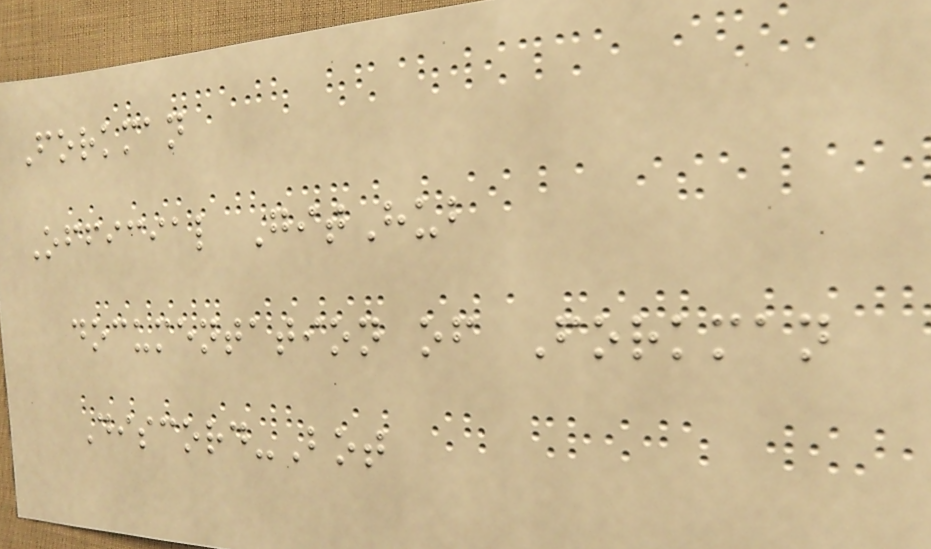Forkman
Official GitHub
documentation of Forkman
Discord-Bot
